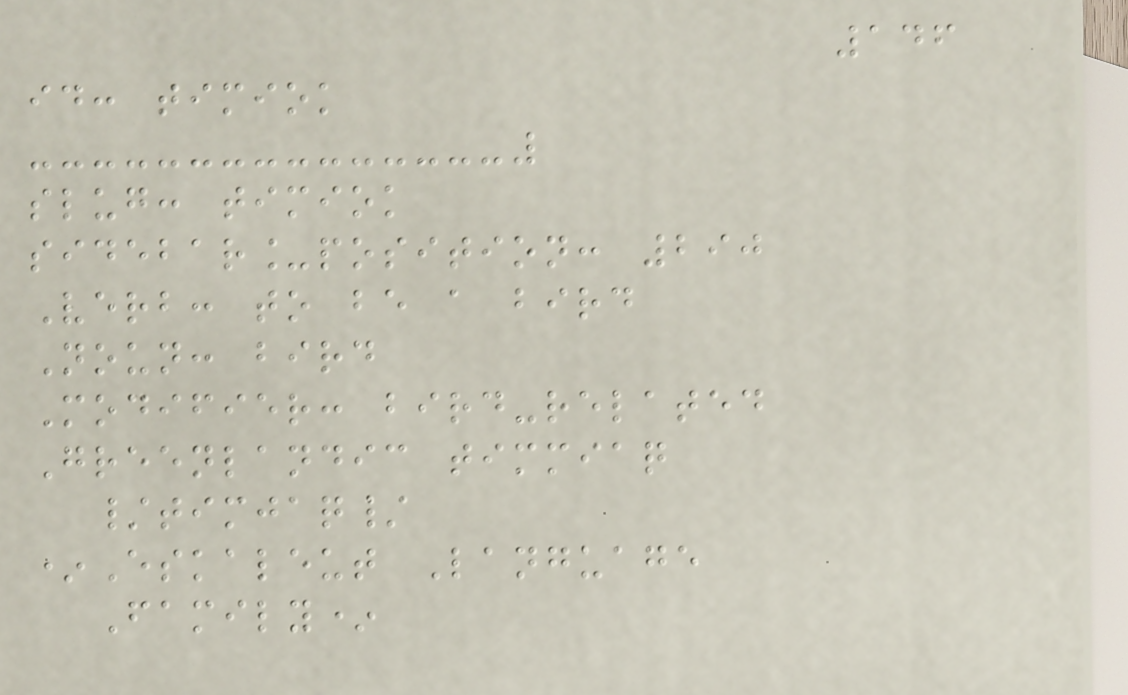146
id: timiok
slug: timiok
sidebar_position: 290
Verb: to be a bird
Noun: bird
Modifier: bird-related
Greenlandic timmiaq
/timjaq/
*Eskaleut Language
Family*
